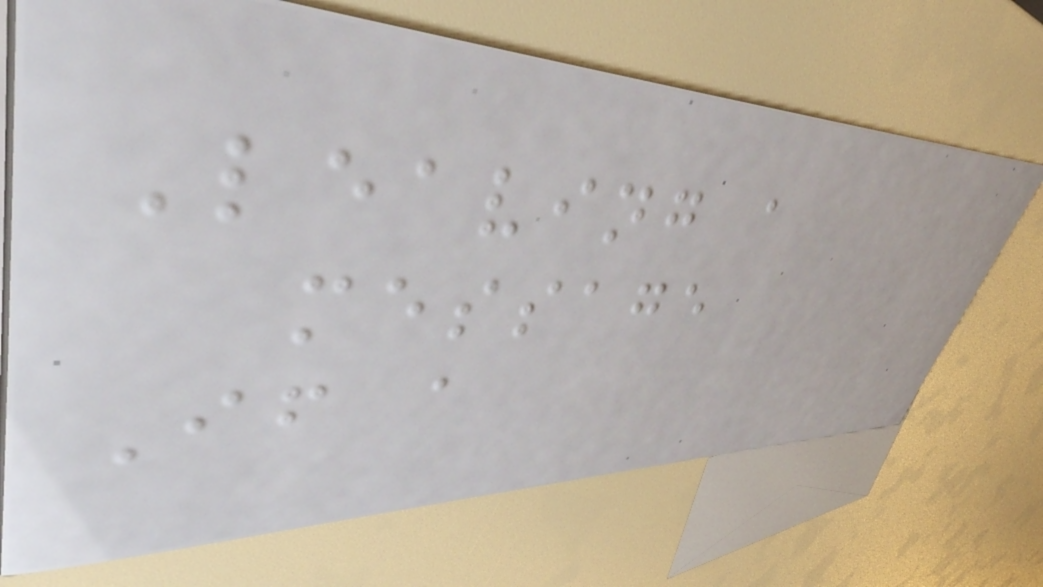Leaving a
message
If a
